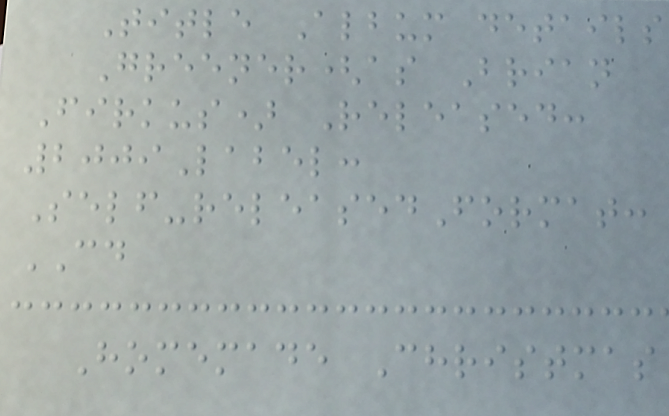Title Album details
Greener(as Brian
Firkus) Released:
2009Label:
Self-releasedFormat:
CD
Homemade Christmas
